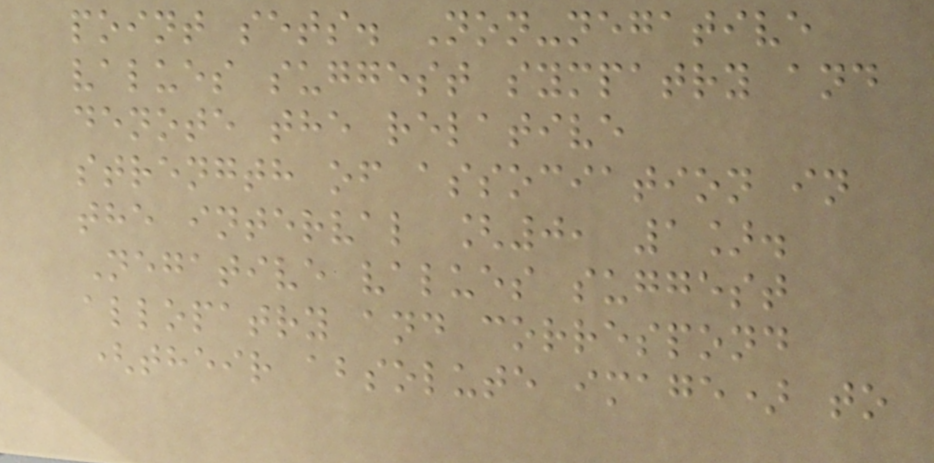point sets. Non-negative
values suggest sympatry and
denote the relative
strength of association in
the interval [0, 1].
Negative values suggest
allopatry and correspond
(their absolute image) to
